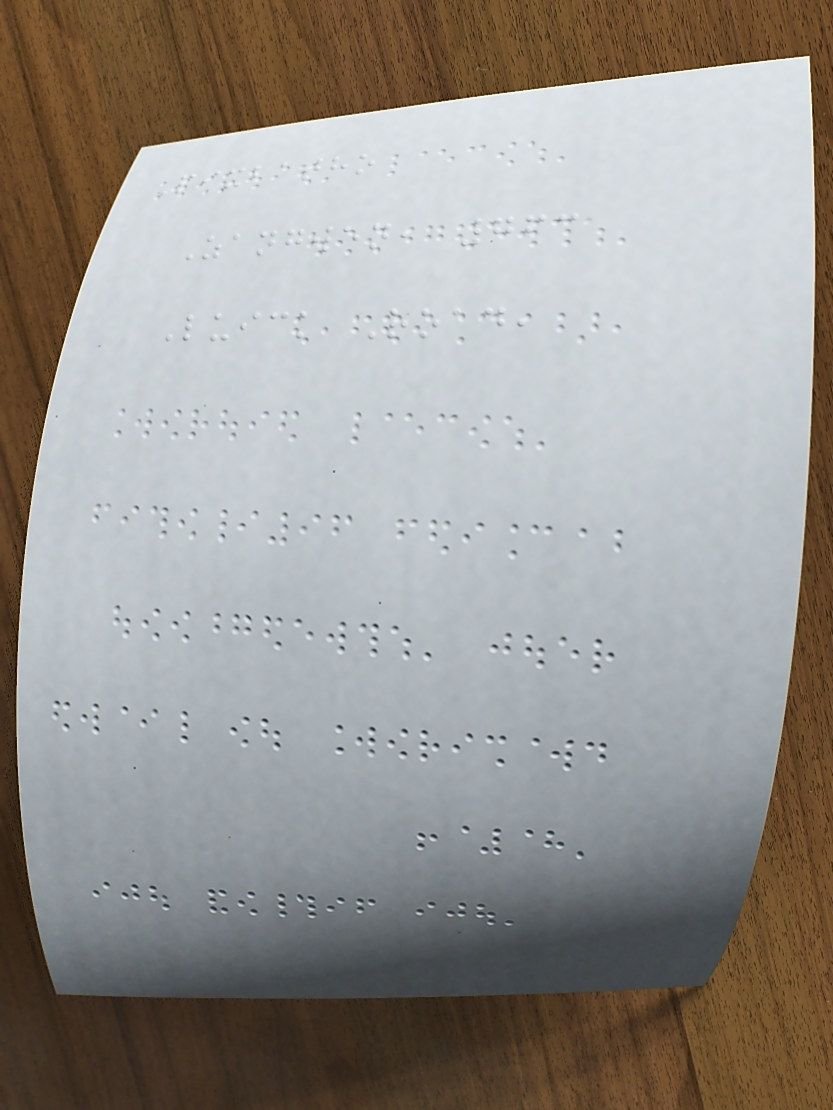Pixbatho
Zangwen, 763
Luick Road,
